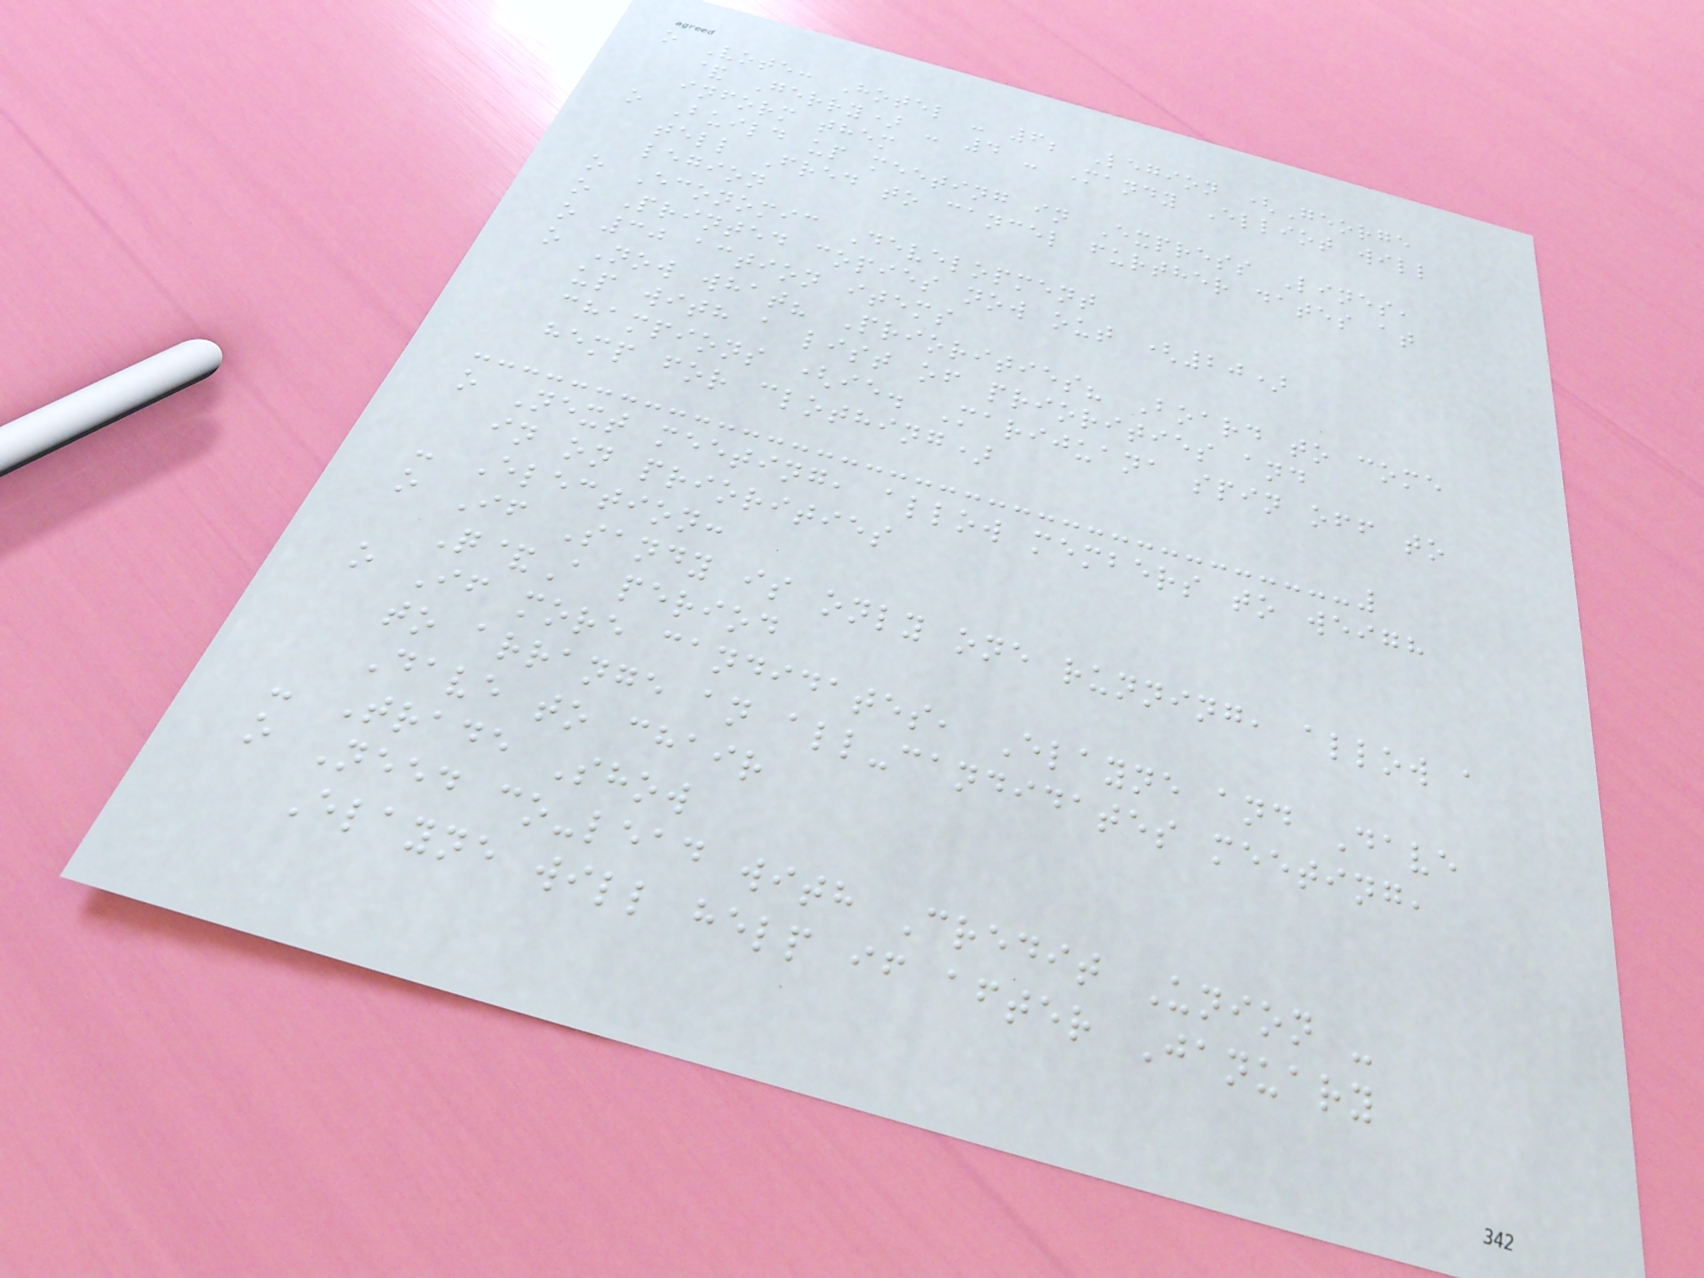o Vote: Hotel - 6; Legion (George
& Gerry) - 4 - Mandy Elliot will
inform them
o Build up meeting in Express Lines,
tell Fred to cancel further dates at
legion
o Economic Development
o Printed copies now out (20)
o 30 action items
o Now what? Priorities? Board to come
up with a list of priorities and
champions (ie. Marijuana spin off to
hemp for clothing)
o Next meeting, allow members to weigh
in on priorities
- Election:
o If Sandy is only one running, allow a
Q&A period
o If more candidates, Elayne and Dave
to arrange an all-candidates meeting,
Dave to chair
- Trade Show
o Need co-lead with Credit Union -
Elayne will help if after January
